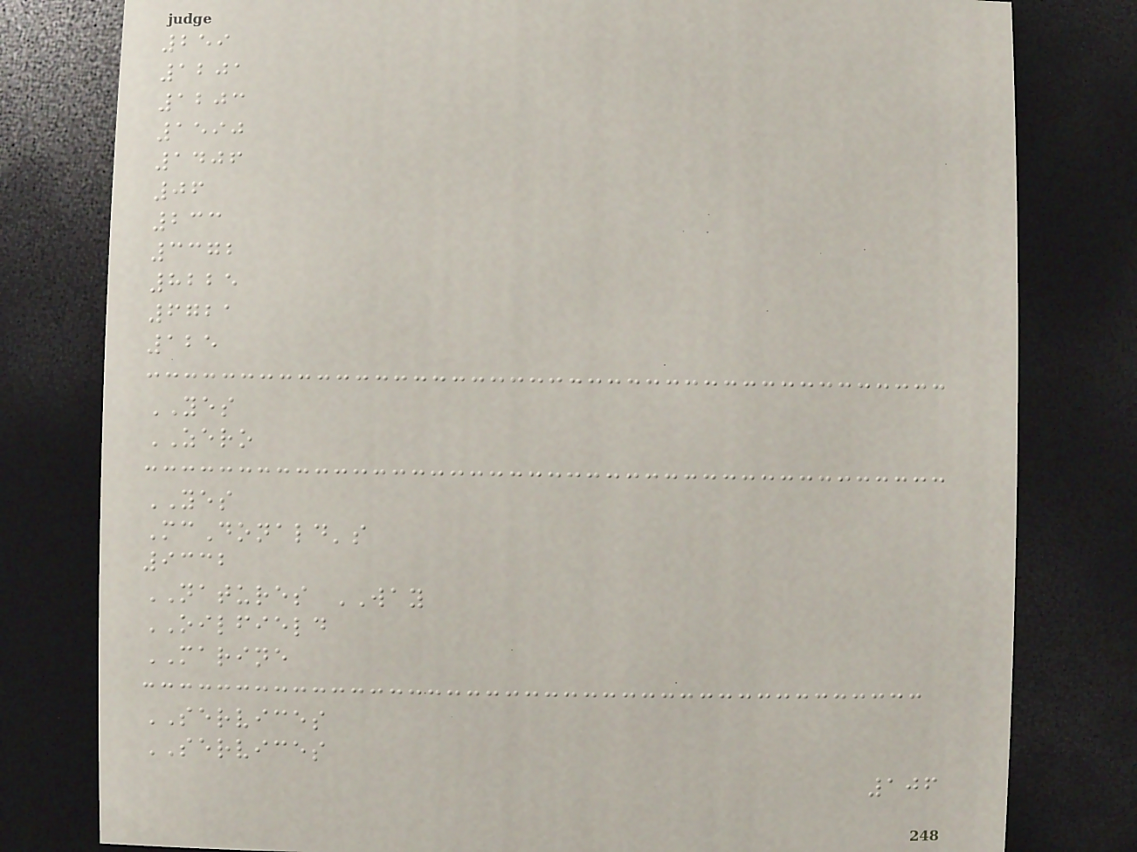259
1201
1203
1590
1406
06
233
3372
8225
6721
125
YES
ZERO
YES
McDonald's
9332
NATURES WAY
OILFIELD
MARINE
SERVICES
SERVICES
106
